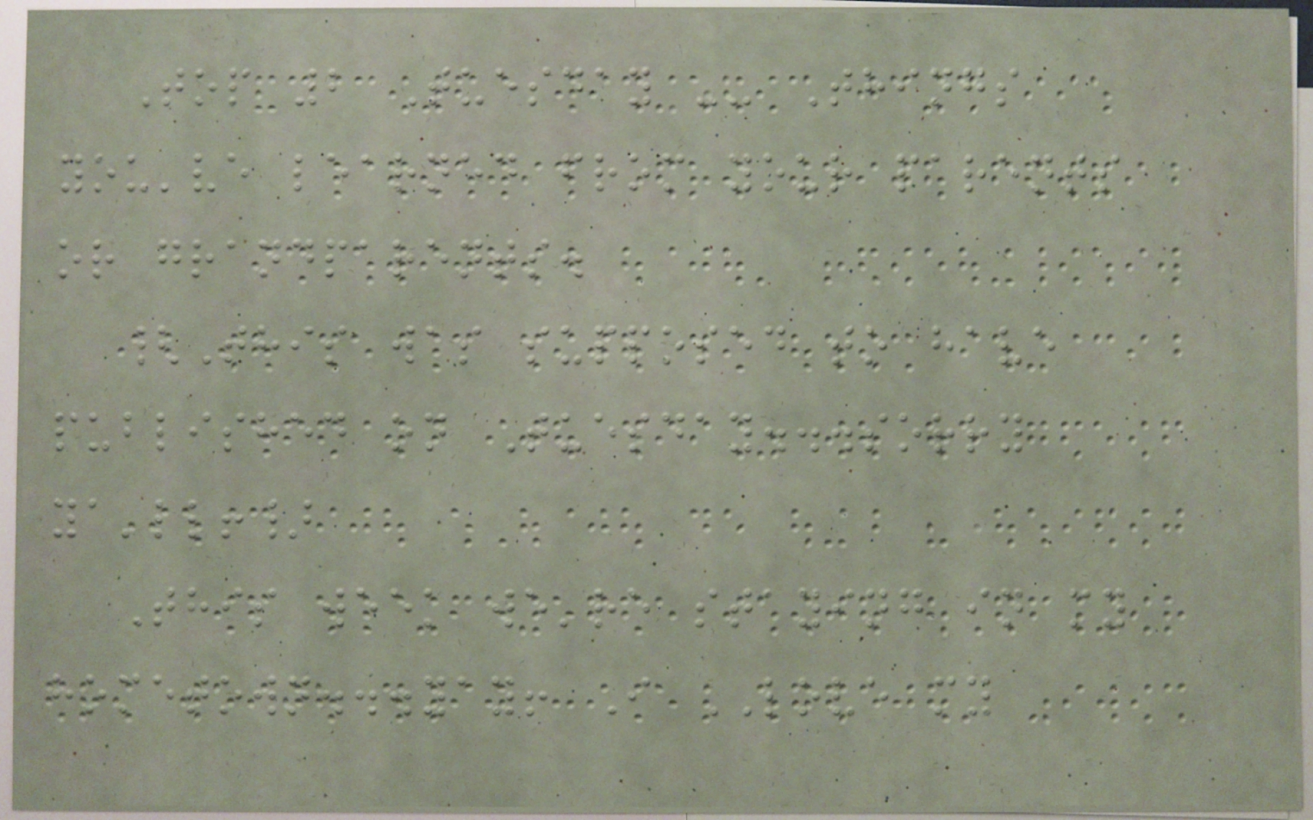Top 2 Tuesday -- Things
you've learned from your parents
or grandparents.
{This was supposed to have
published on Tuesday...sorry
ya'll!}
This week we're staying in my
hometown...yay! I LOVE my
